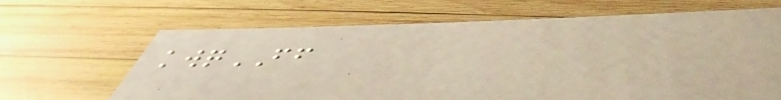kwqFF
